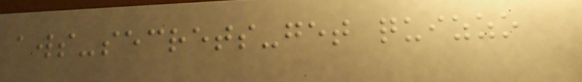aws-secrets-get quizzo
